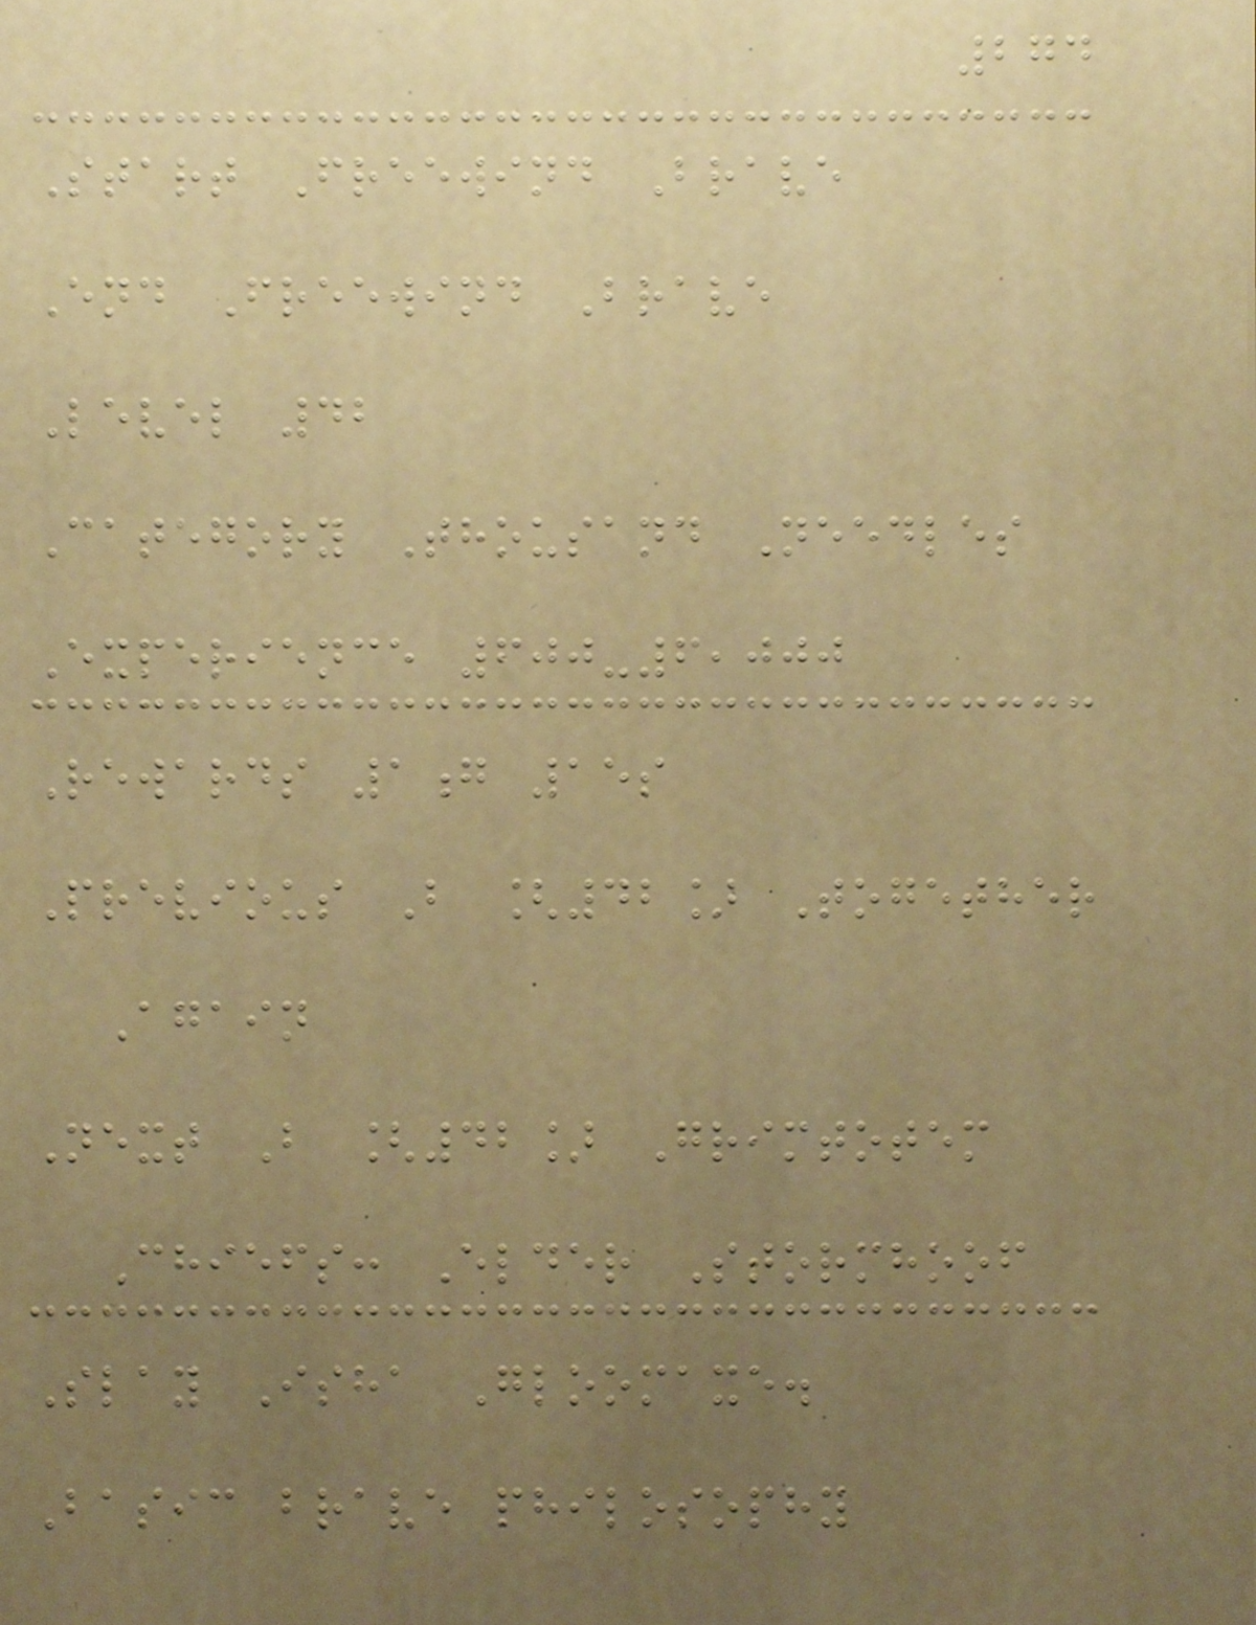274
Start Freewind Brave
End Freewind Brave
Level 42
Category Thousand Needles
Experience 600-6,000
Rewards 1g 15s
Previous B [42] Together
Again
Next B [42] Grimtotem
Chiefs: Elder Stormhoof
Slay Isha Gloomaxe.
Basic brave philosophy
